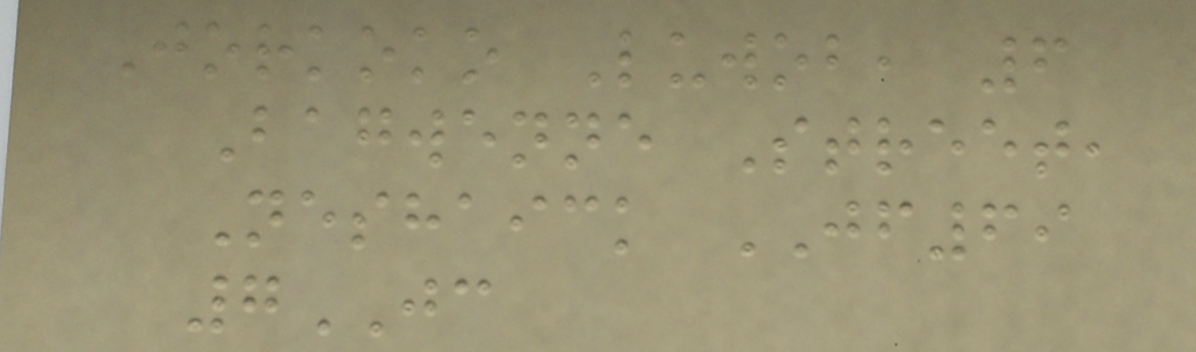Jorkoko Luwob, 6
Bagwenne Street,
Neshaick JF69
7JC
